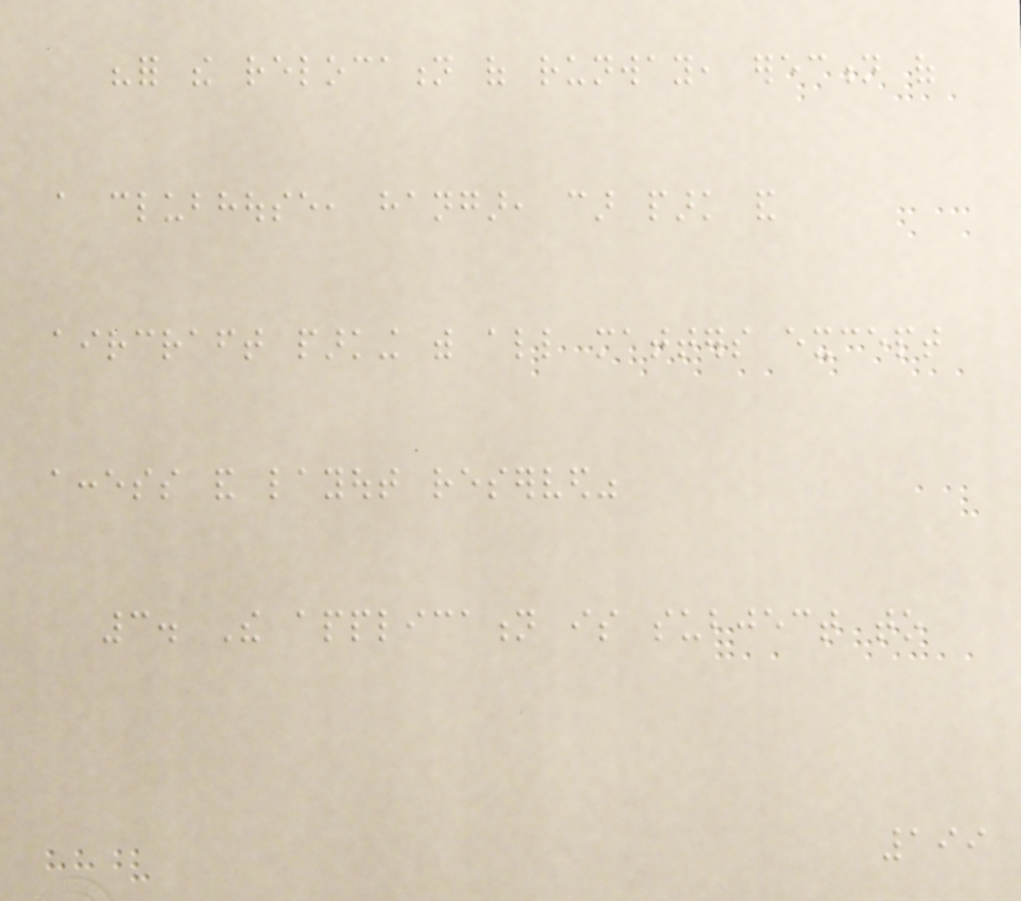"for the relocation of runway, erection of
a clubhouse, hangar, car park and
aircraft parking with all matters except
access and layout reserved"
3. The application is subject to
199
